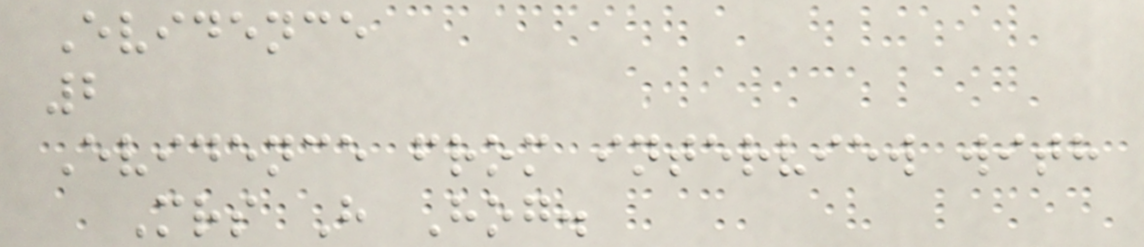Evidence
2
Evidence from interview with
Mrs H Hog.
